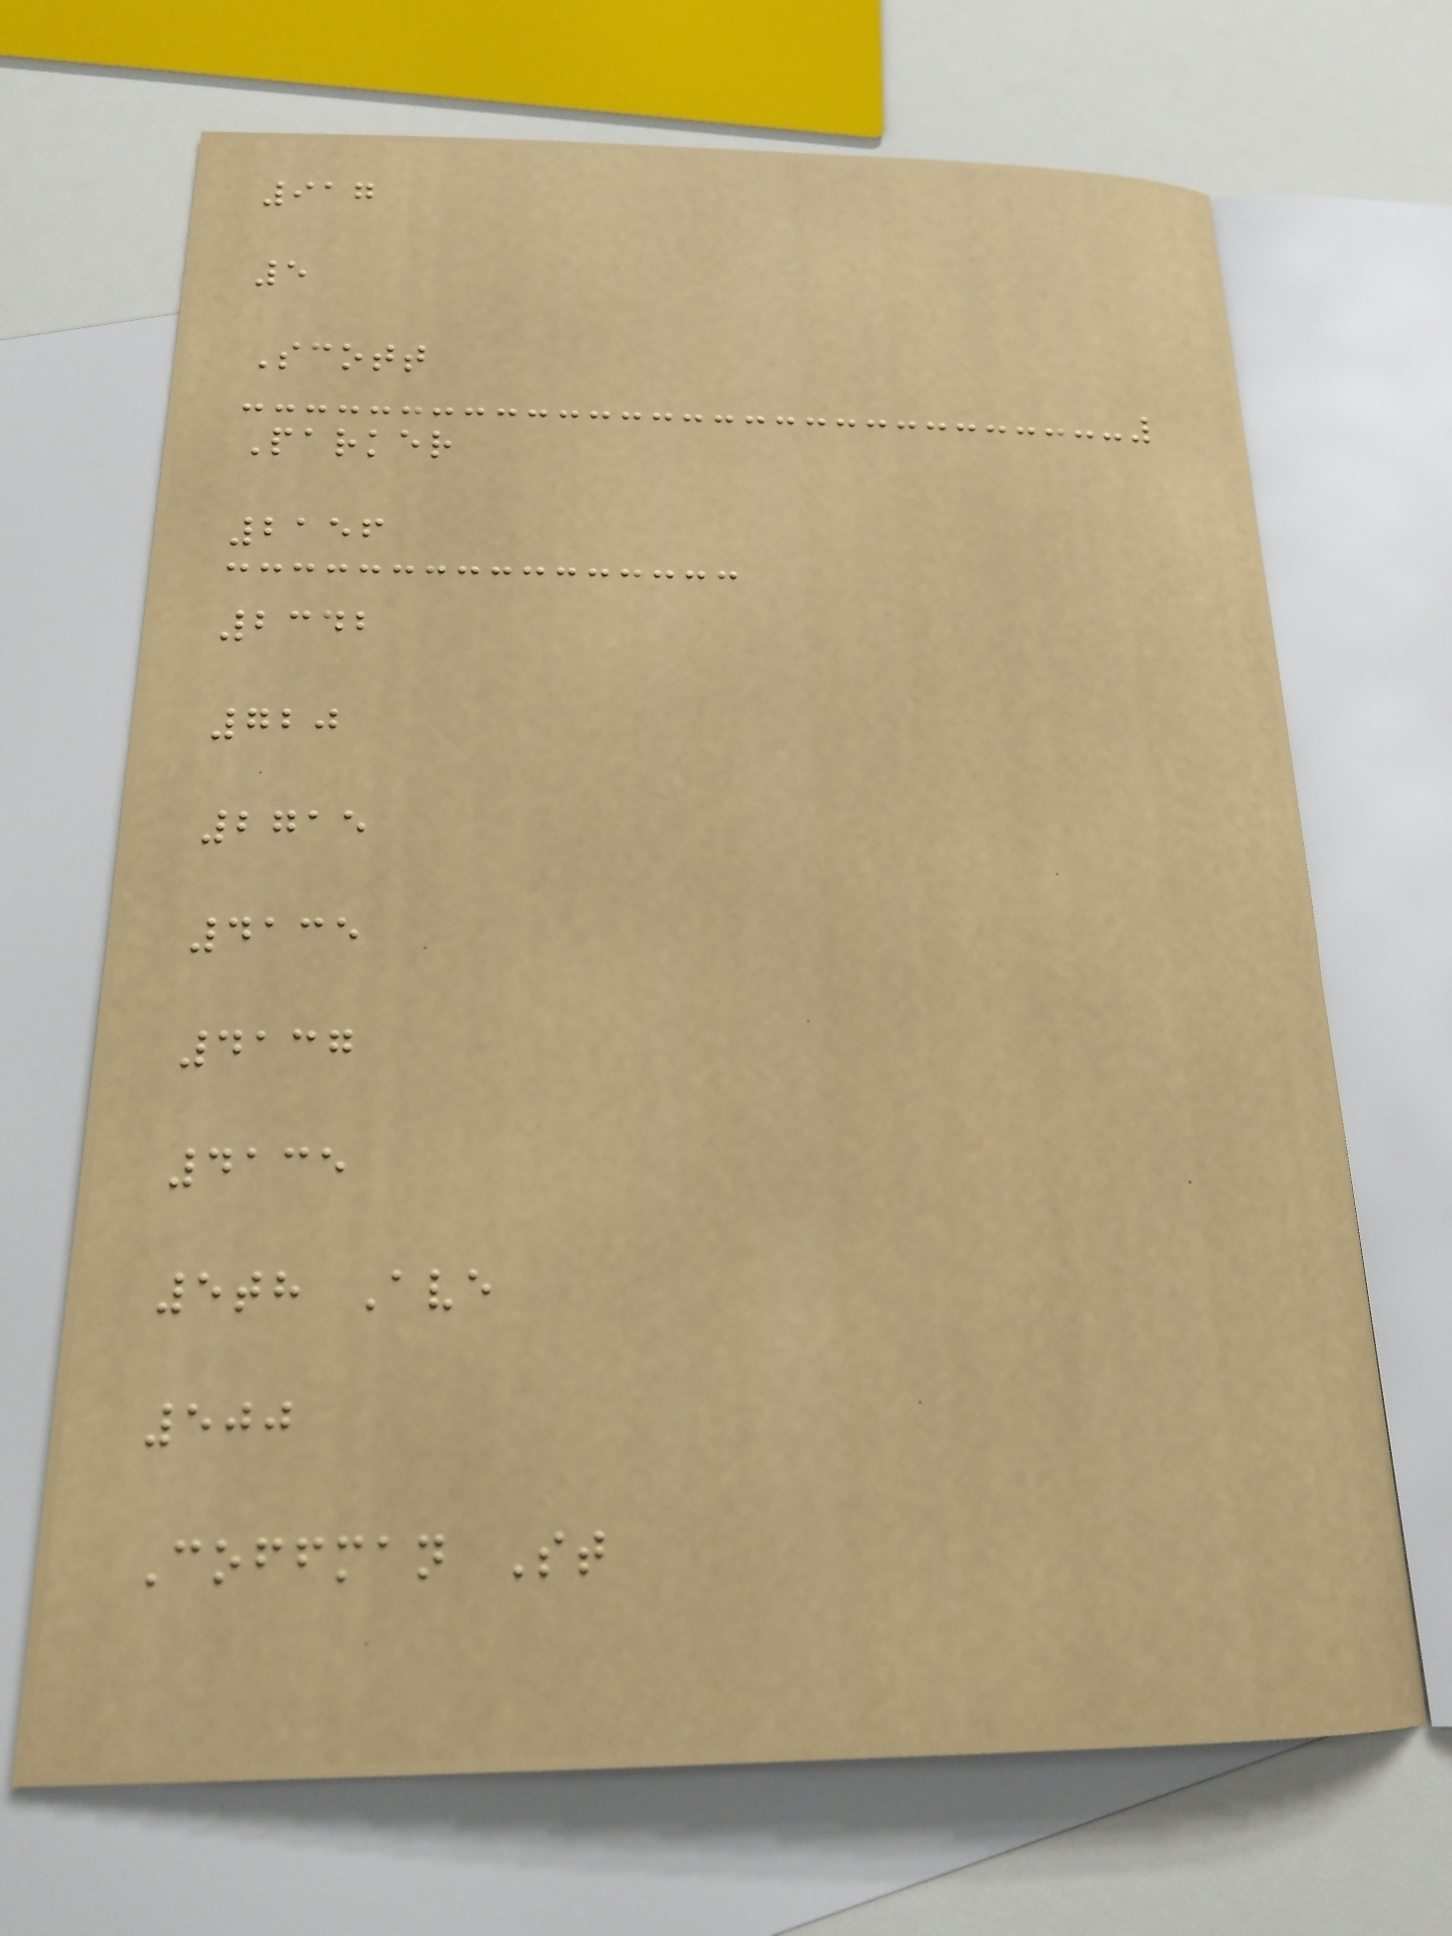917
5
Scott
Parker
2156
2342
720
2715
4135
4137
4135
5th Ave
500
Coffman St
